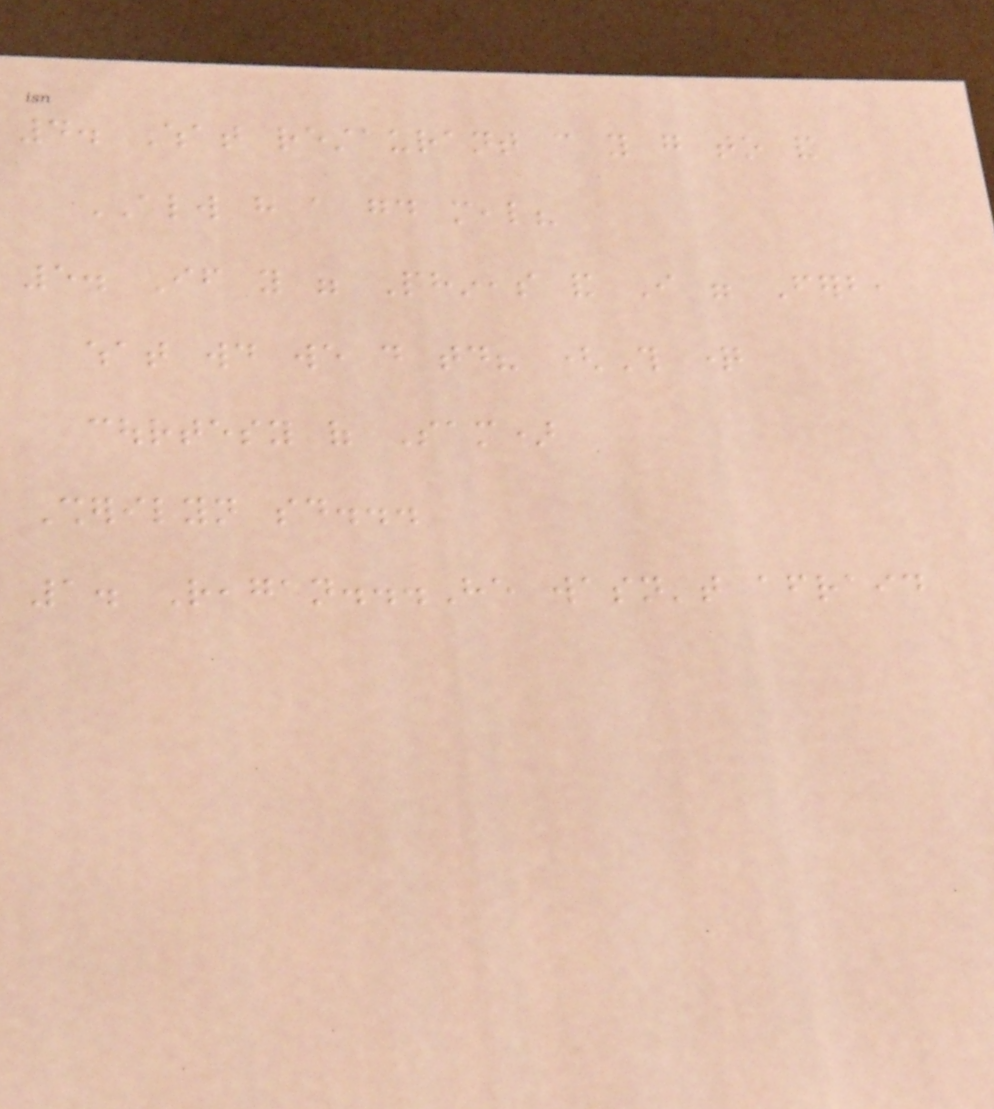4. What restaurant can you go to and
ALWAYS have a good meal?
5. If you were Phineas and I were Ferb,
what would we do today? (This question
courtesy of Sam)
Sherilyn said...
1. Reagan...He wasn't afraid
